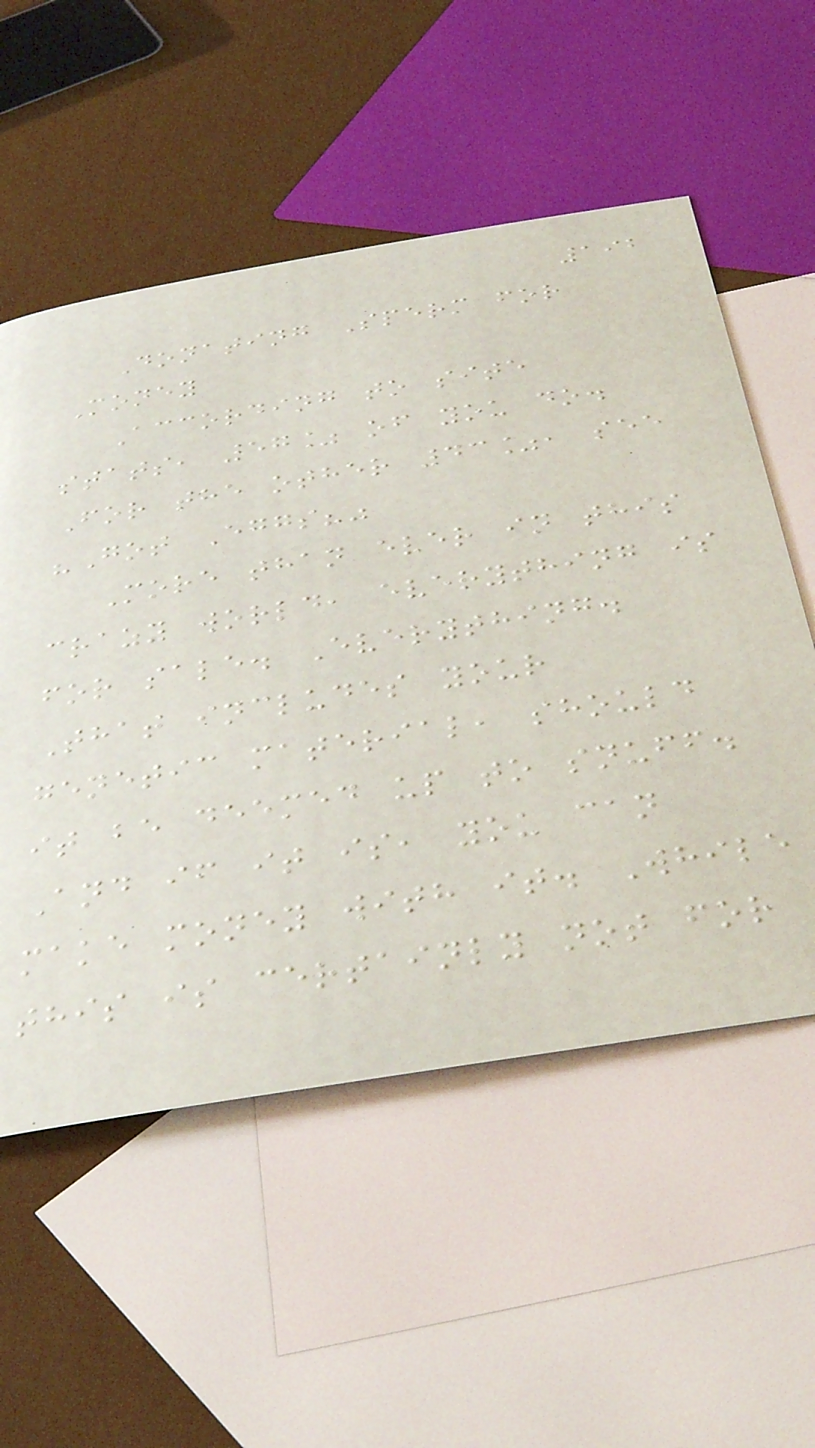192
Donating Sperm for
Money
According to site
stats, 57% of you do.
For the other 43%, see
"Got Eggs?"
More than ever in this
crazy world, everything is
for sale. Everything.
That includes your
genetic material, should
it be deemed up to snuff.
And if it is, you can
make money with it. While
this is certainly not for
